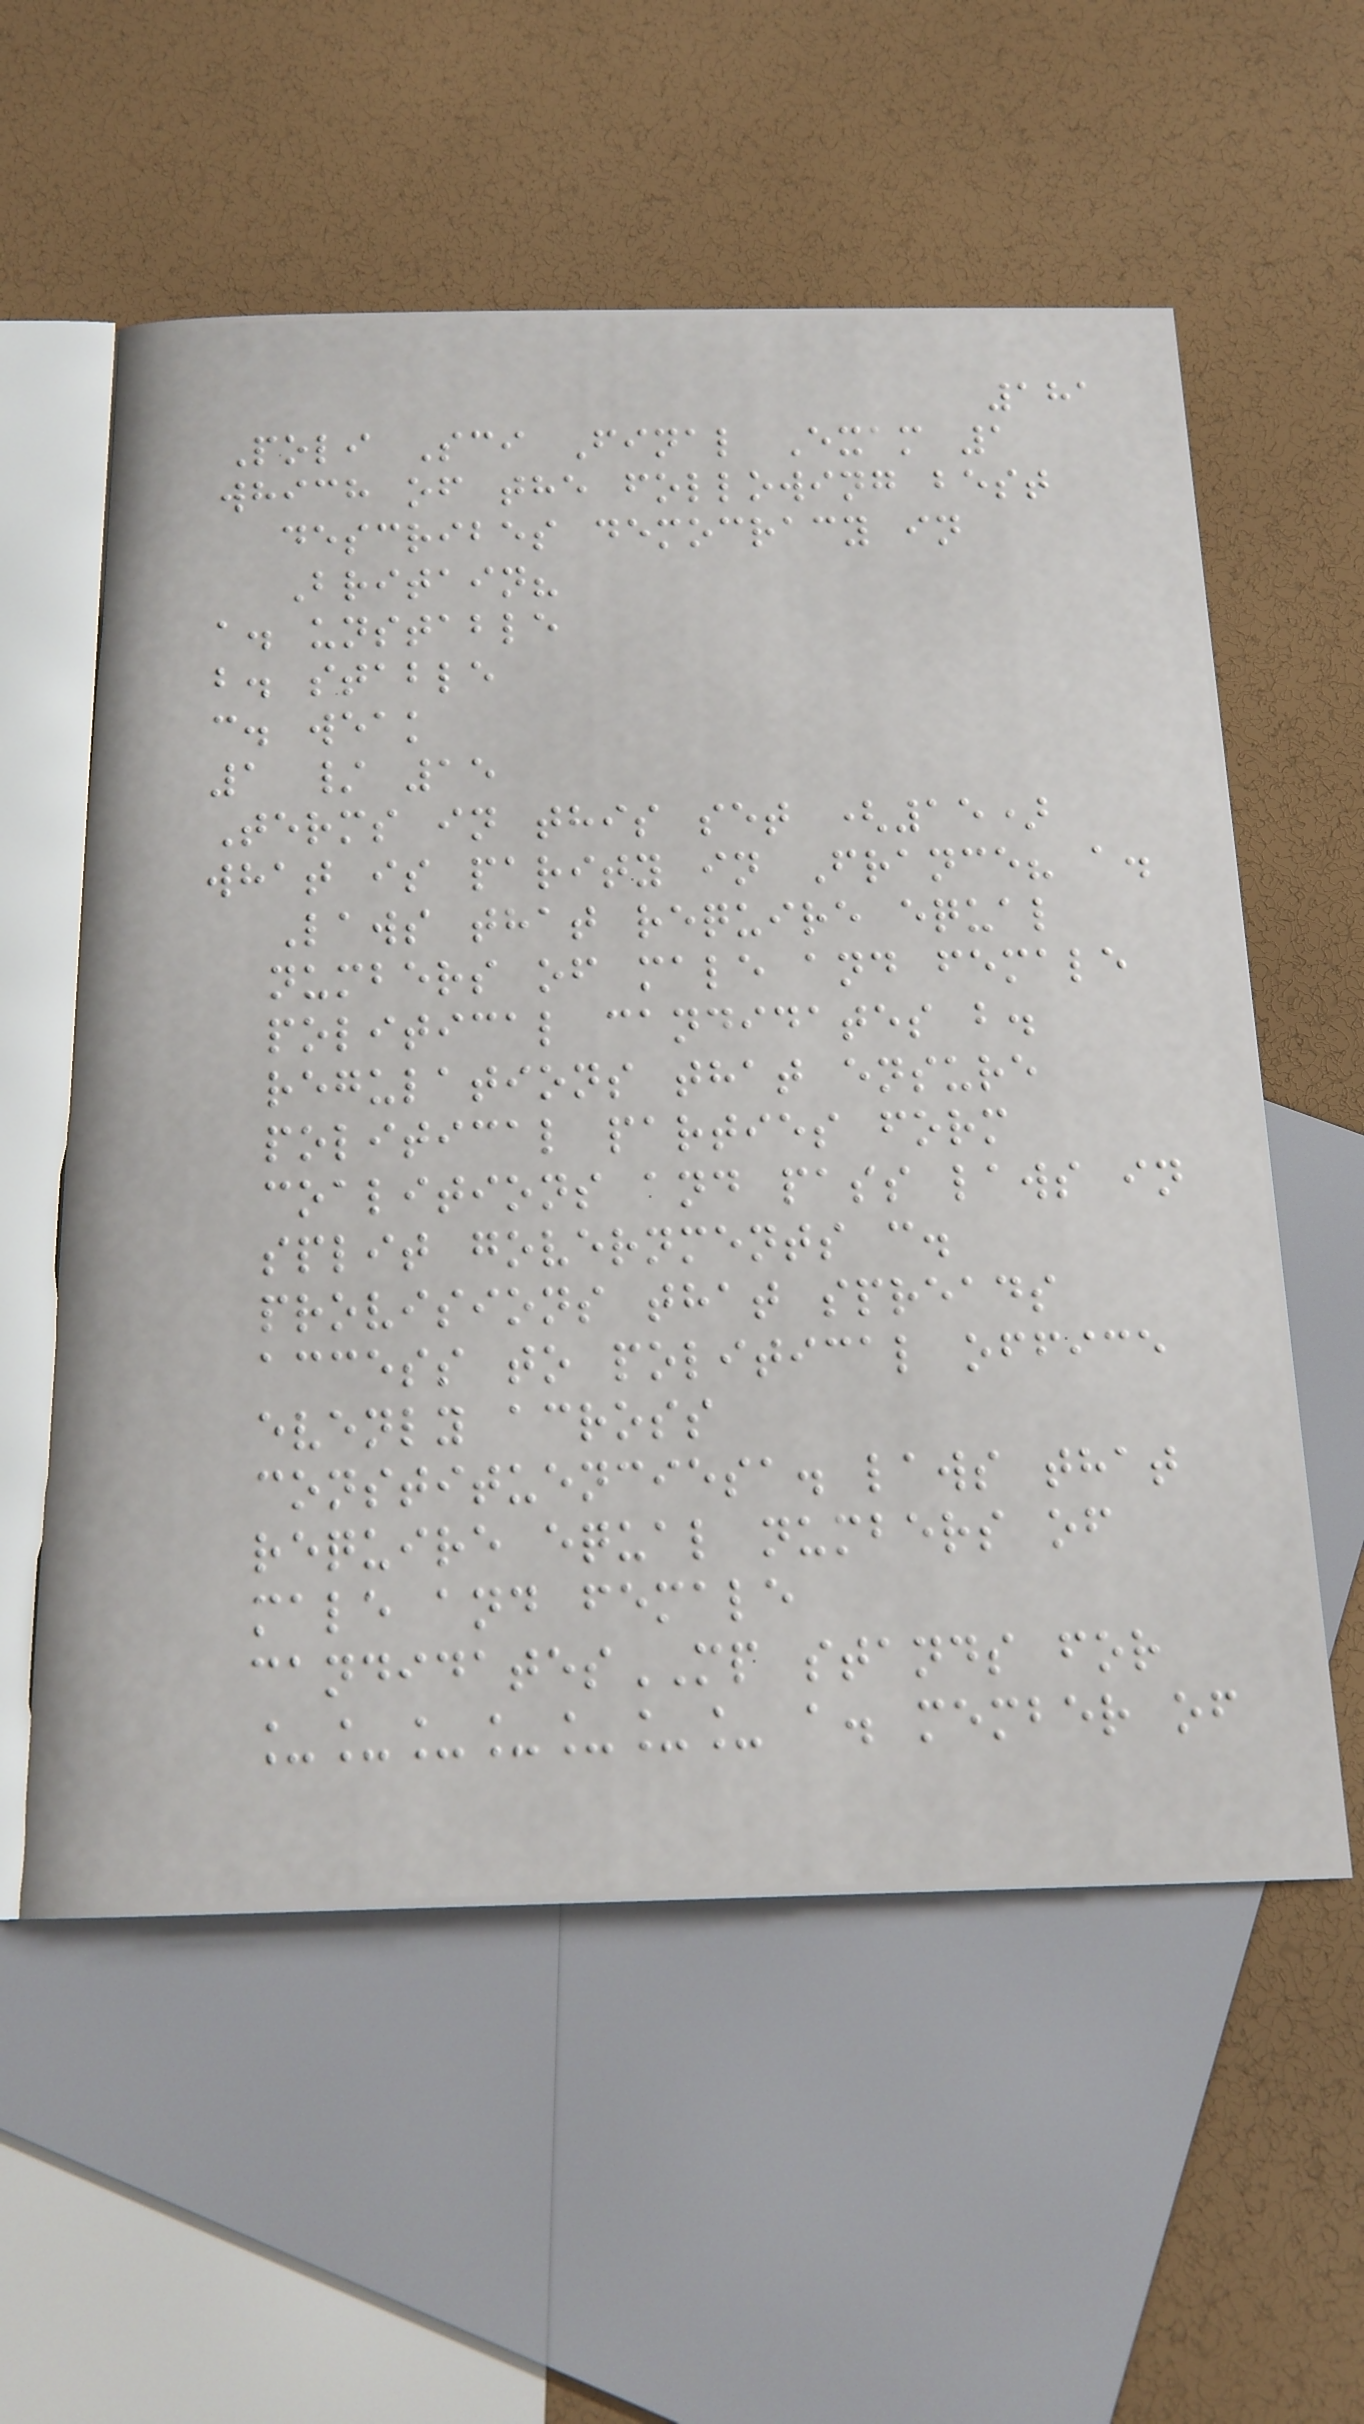181
Poli Sci Final Exam 1
which of the following best
describes democracy in
Britain?
a. unstable
b. stable
c. weak
1 / 15
Terms in this set (15)
what is parity in France? a.
Laws that require equal
numbers of male and female
political candidates b.
regulations that ensure
political parties form
coalitions and pass laws in
split governments c.
provisions that spreads
access to political office
evenly across
constituenciesa. laws that
require equal numbers of
male and female
candidatesMP stands for
_______ a. member of
